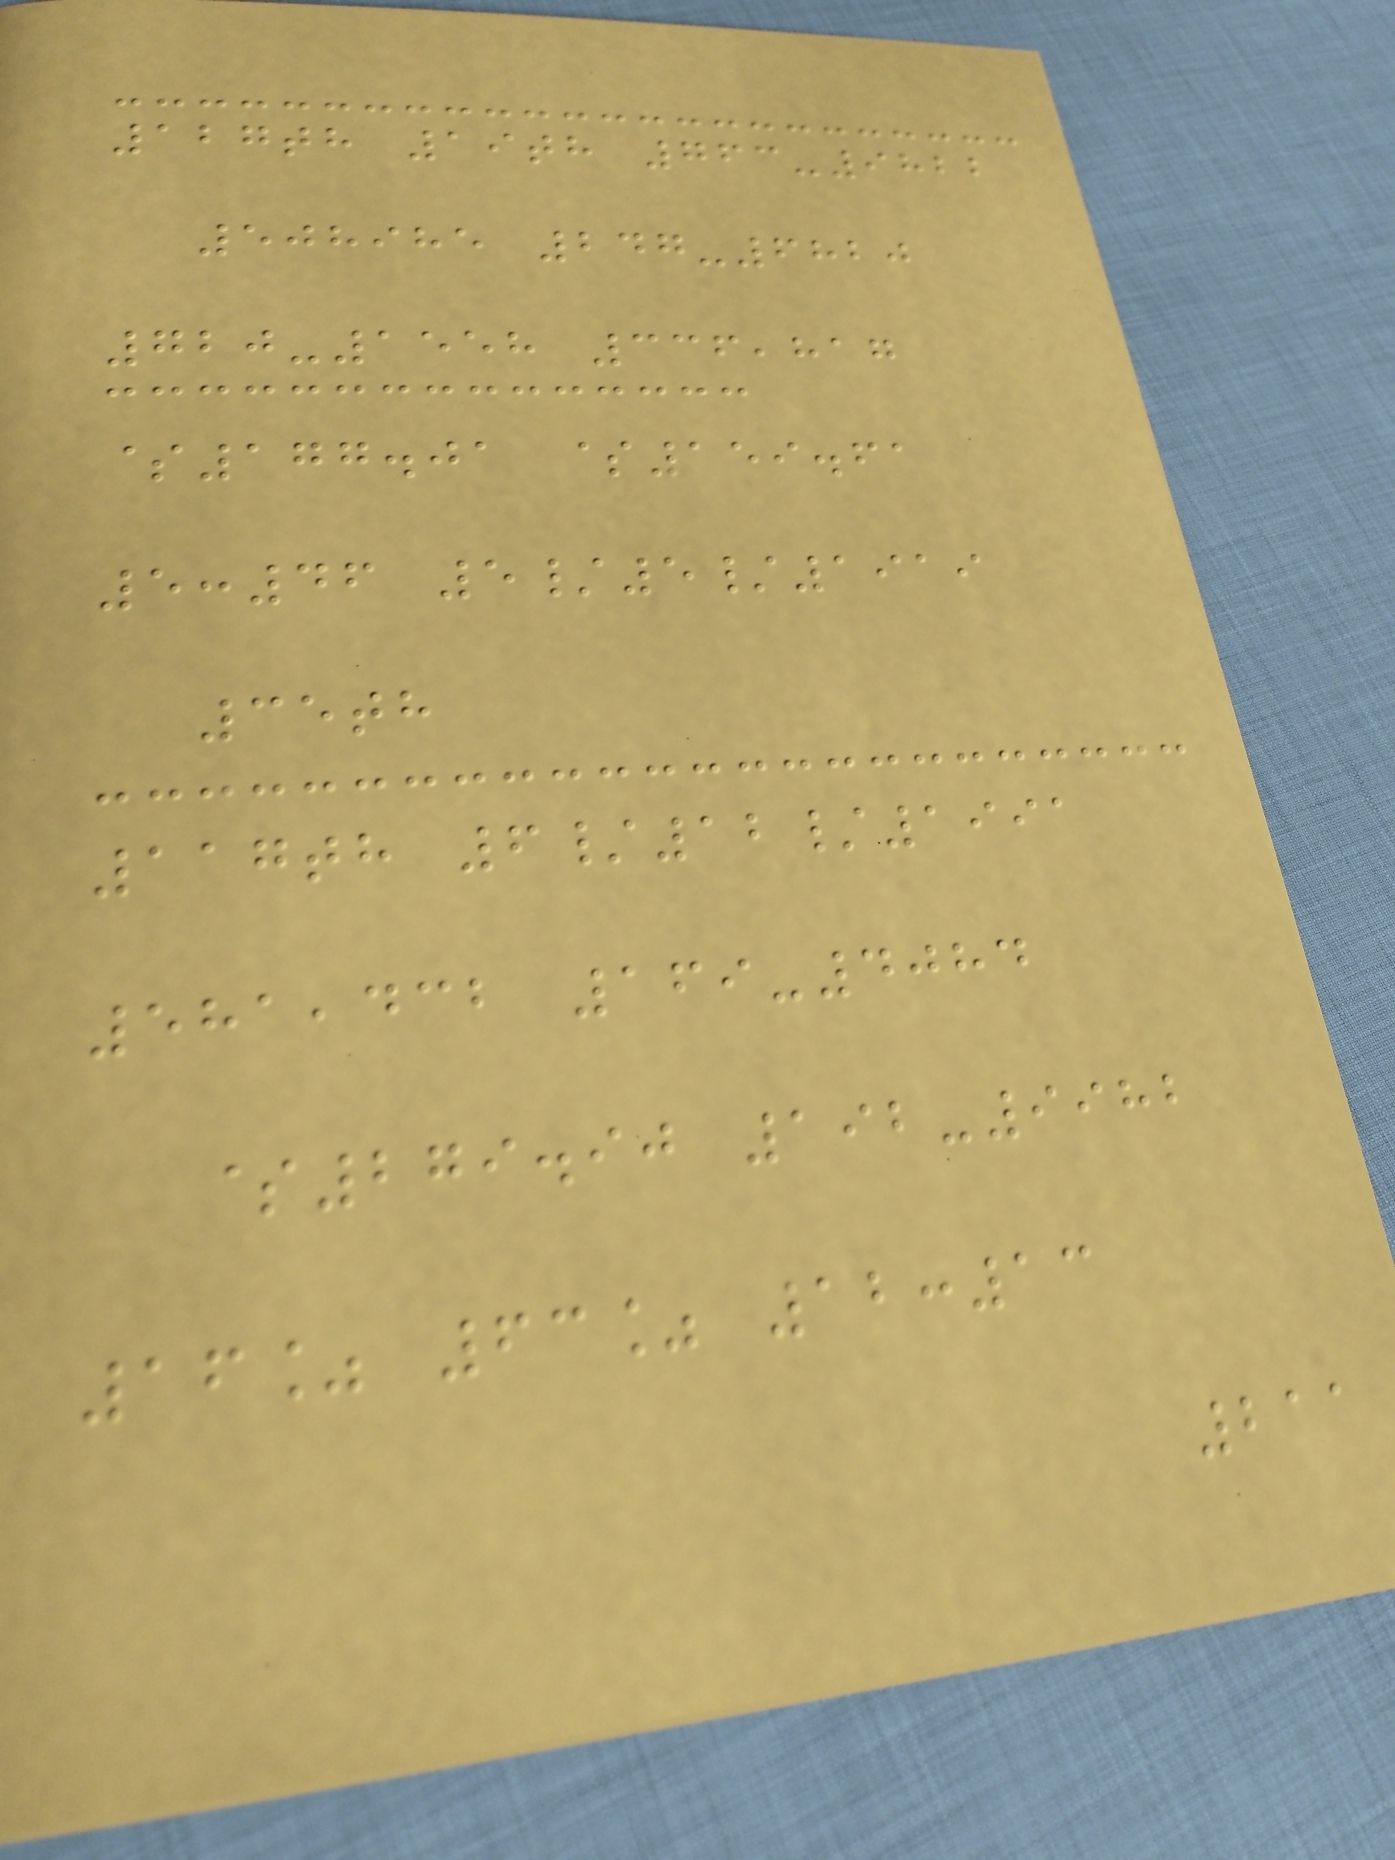127th 19th 763-9822
508985 247-6820
720-1558 336,817
$177.01 $159.61
5:46 5/5/1919
35th
117th 6/12/1991
581,432 169-4084
$279.90 192-9982
16% 63% 12:13
211
